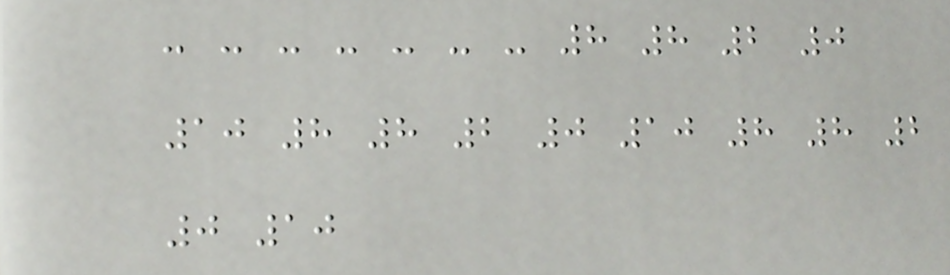- - - - - - - 8 8 2 0
10 8 8 2 0 10 8 8 2
0 10
